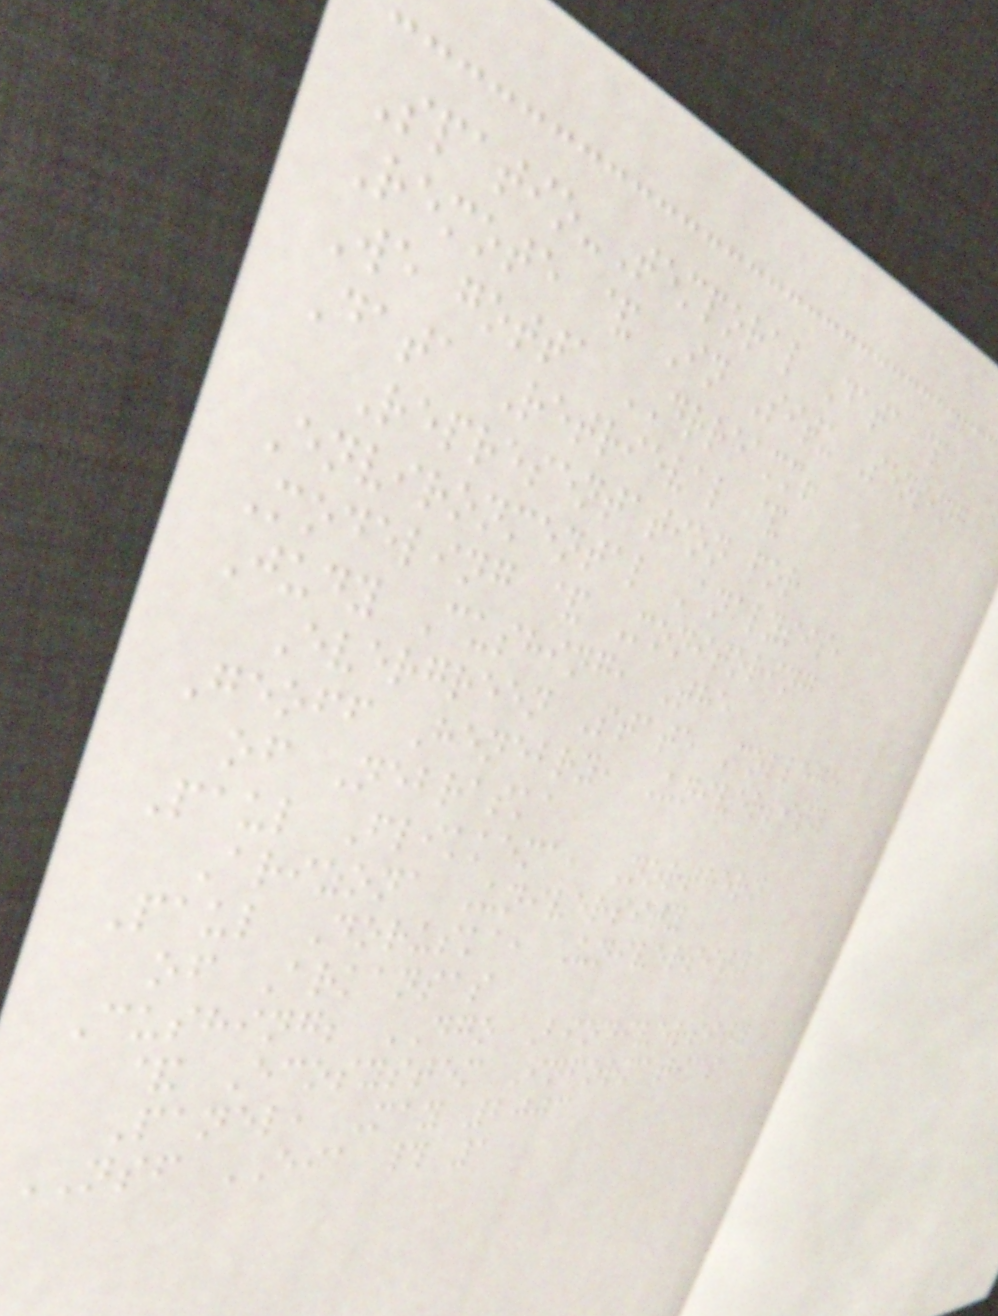Spatio-Temporal Data &
Remote & In Situ Sensing
We gotta DRREAMM!
Data Retrieval &
Representation for
Environmental Analysis,
Modeling & Monitoring
Judy Cushing, The
Evergreen State College
Geoff Henebry, University
of Nebraska
Paul Flikkema, Northern
Arizona University
Paul Doruska, University
of Arkansas
Cushing; DGO Biodiversity
& Ecosystem Informatics
Panel, May 2003
NSF EIA # 1
